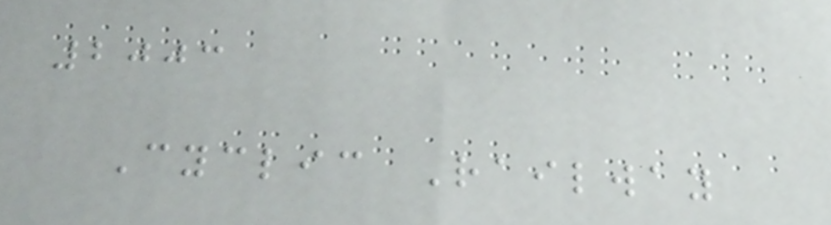2003
Cyclic Railway
